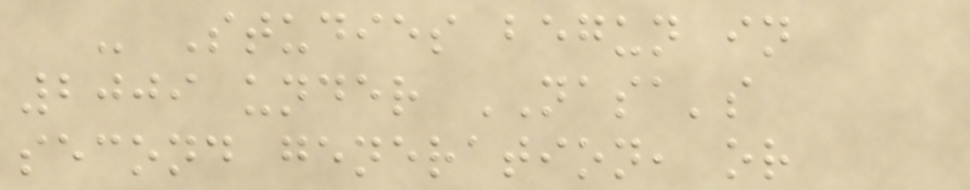- Studies begun in
2009 under NASA's
second generation, or
